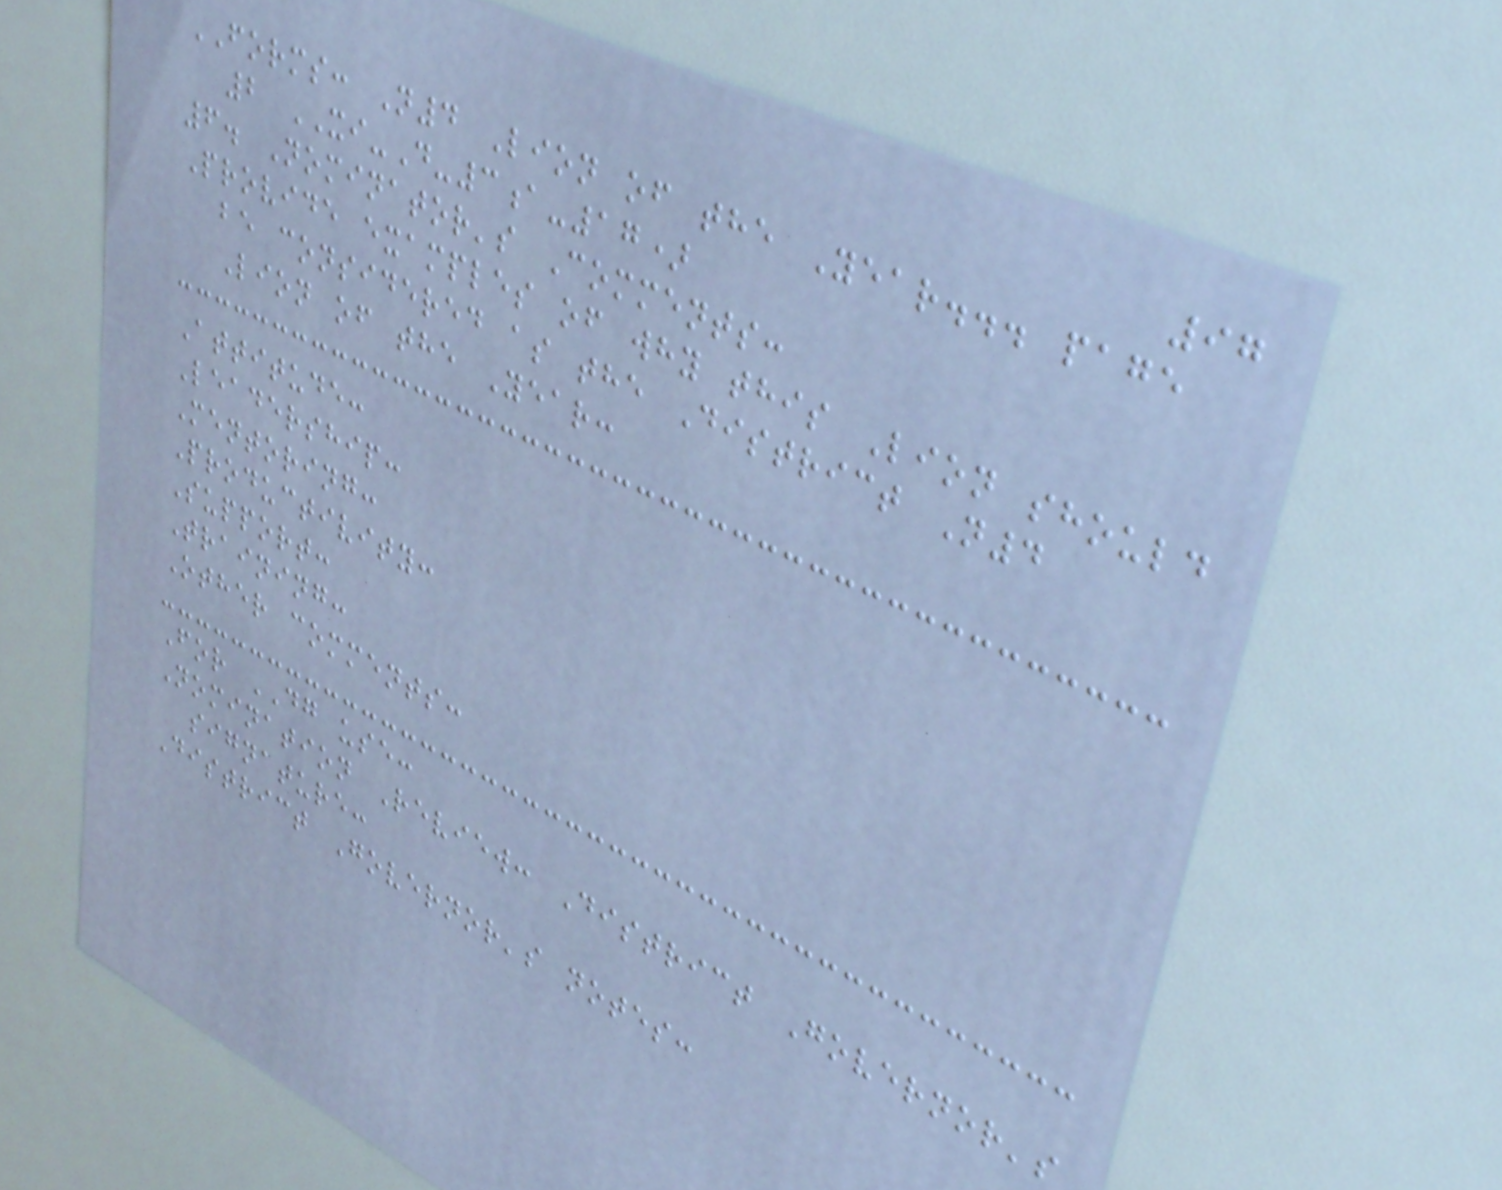97
FORMS: N4 Lion of the Year... page
2 XI-D-3a-17)
6. Nominator's Comments:
Provide examples of why this Lion should
be considered as the District N4
Lion of the Year:
Attitude:
Leadership:
Mentoring:
Productivity:
Support:
Training:
Other comments:
For DG use:
Nomination Review: District Governor's
signature:
District Governor's notes:
